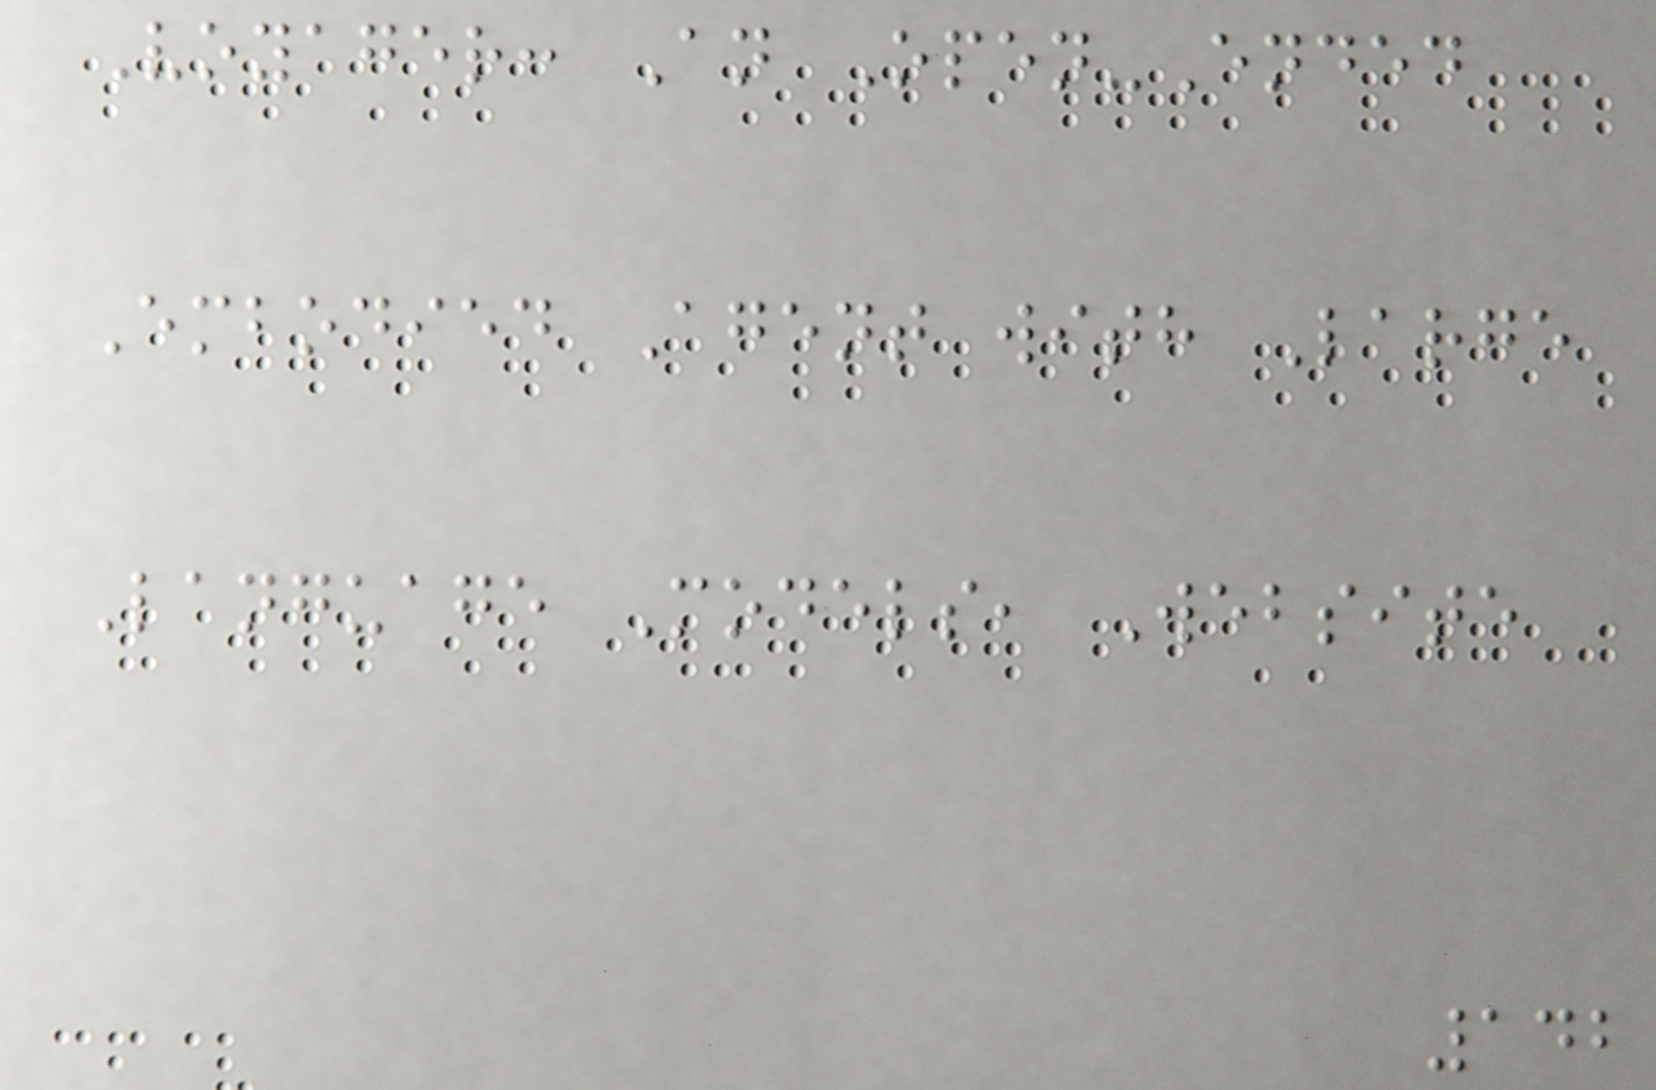Voyager: An Open-Ended
Embodied Agent with Large
Language Models, Website
142
